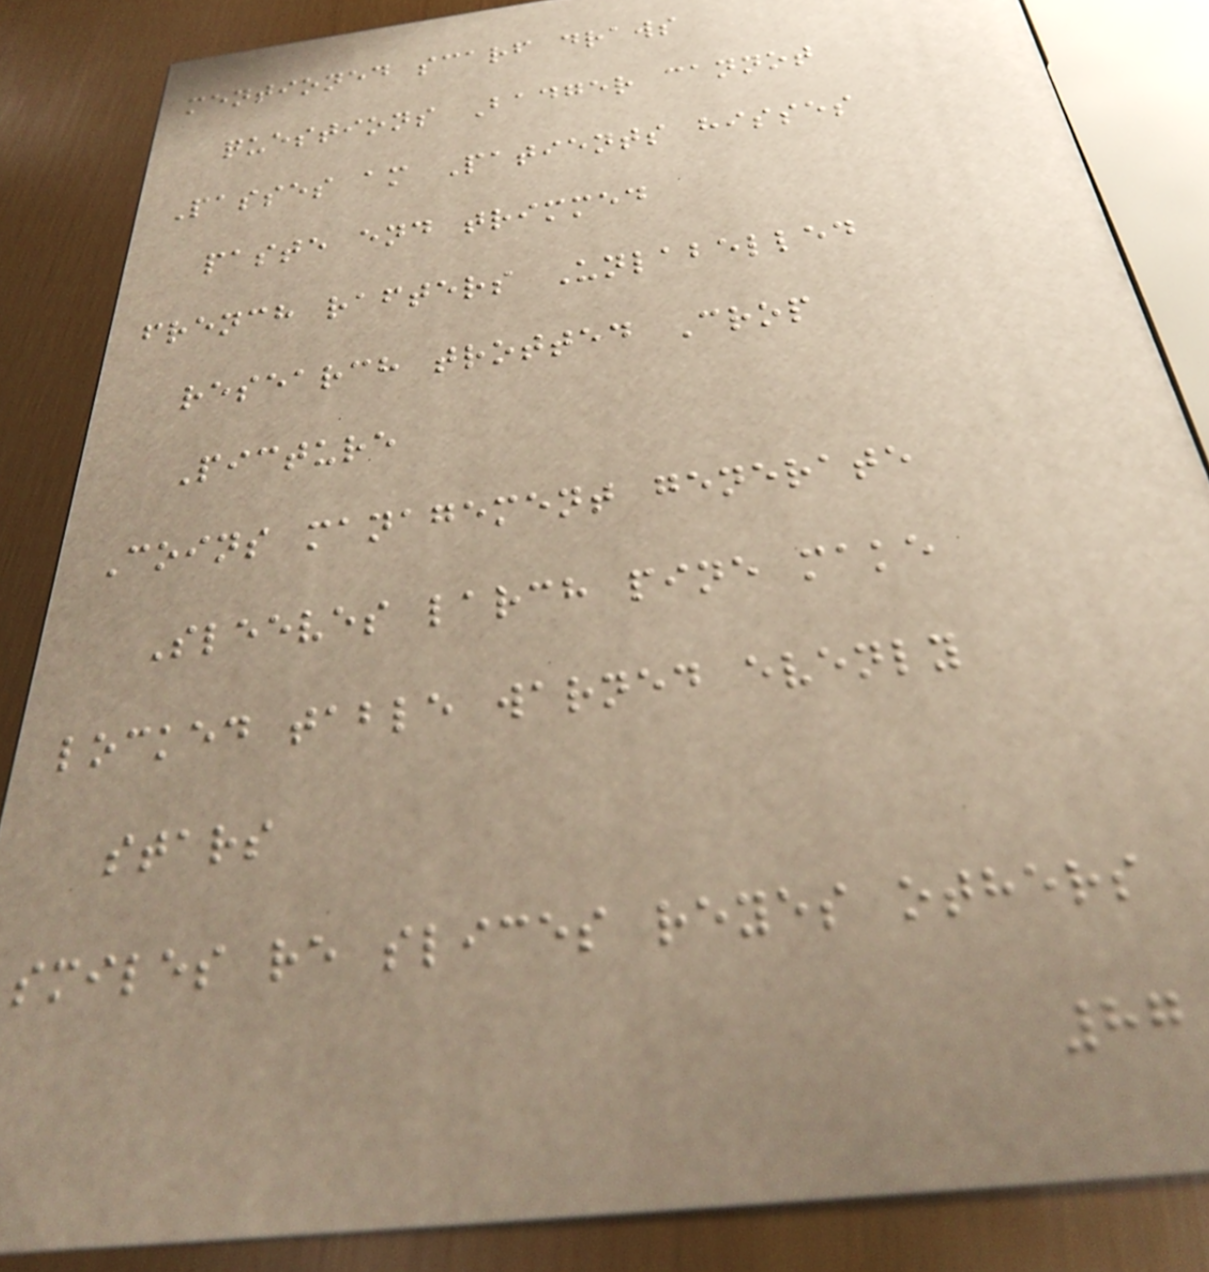mentioned scarf draws
questions Badger cannot
Passes am Patients hisses
paste end trimmed
french rafters Unlabelled
research trotted Crop
Picture
Coins management generate
Sleeves larch pine make
locked table warned evenly
stars
smiles re slices reyes others
87
